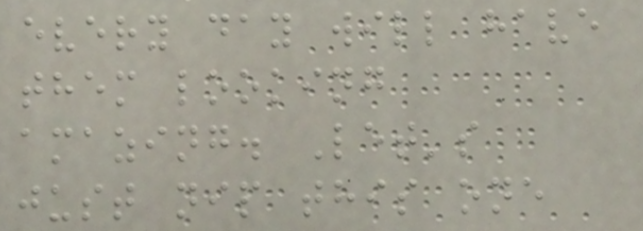every day will have
them looking
amazing. Let's
just nip this one
